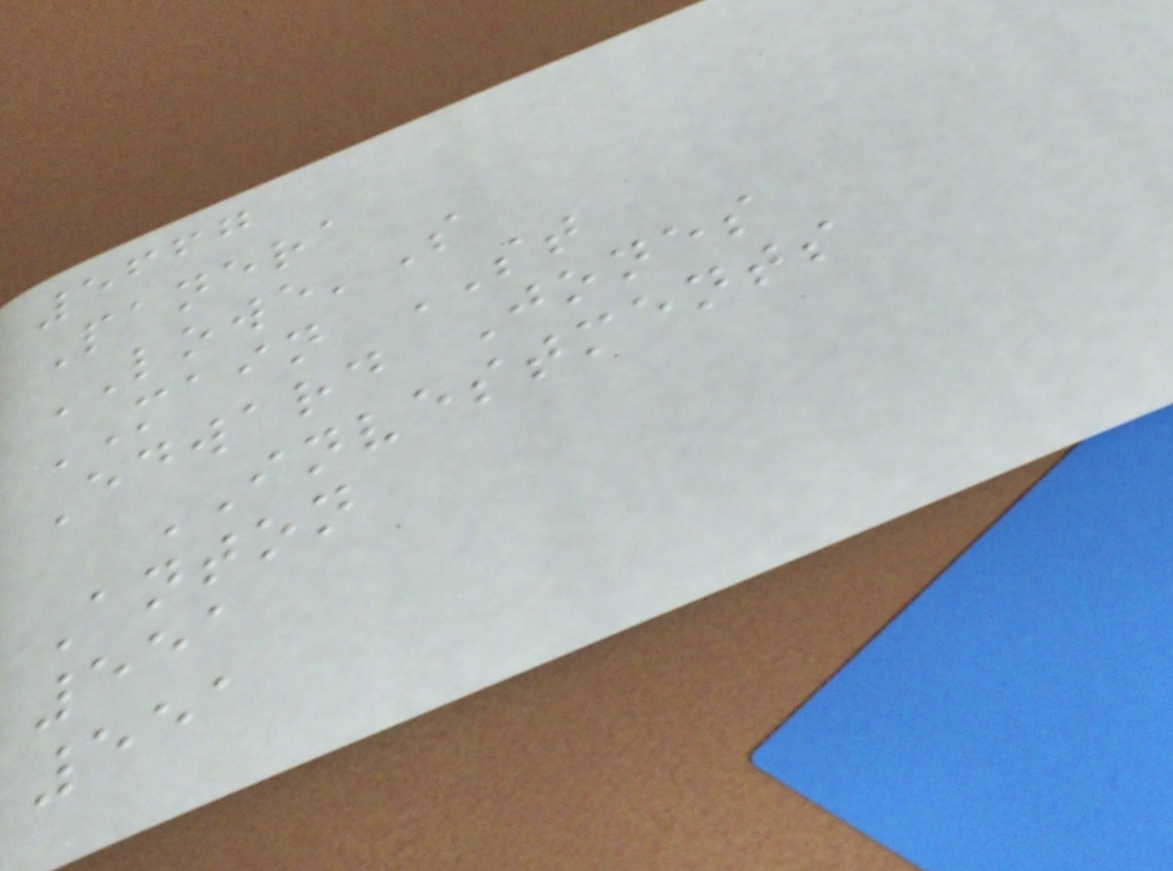5667
Panera
LOWE'S
MAIN ST
Edward Jones
INVESTMENTS
Anton
551
551
